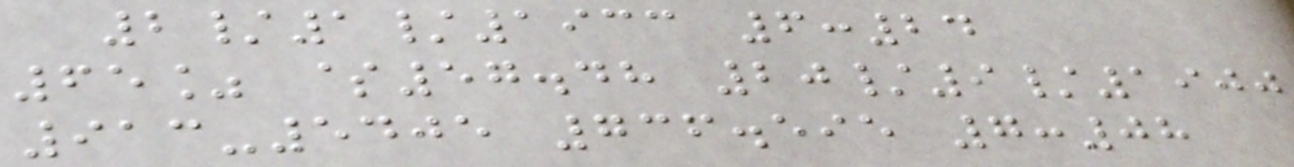2/1/1933 6:24
65% $57.48 20/9/1900
913-5405 736.595 7:08
